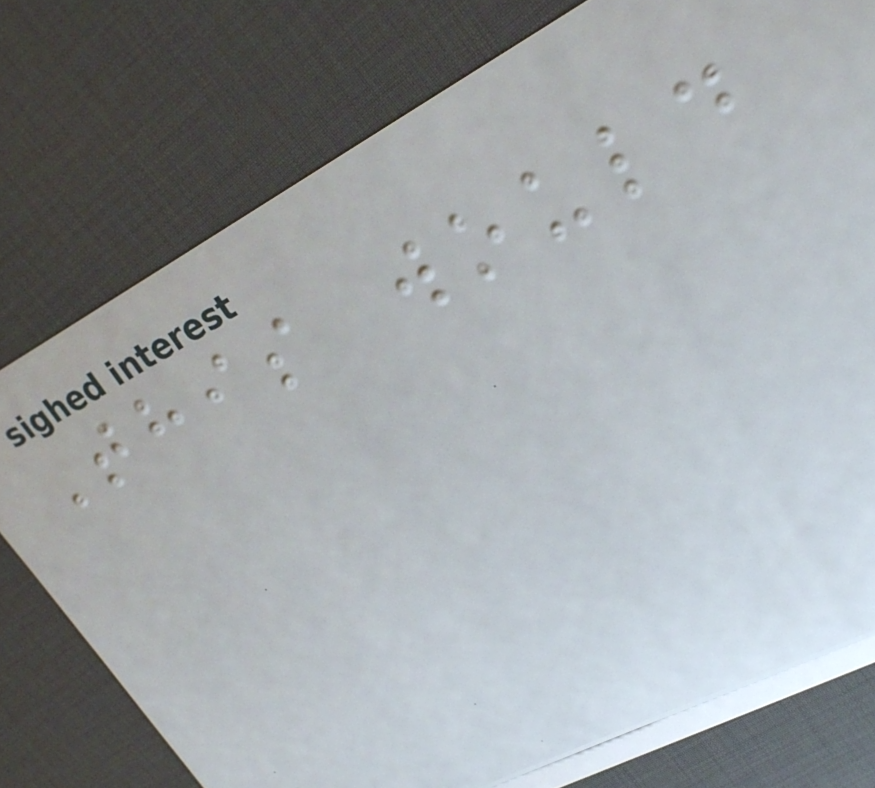This would
